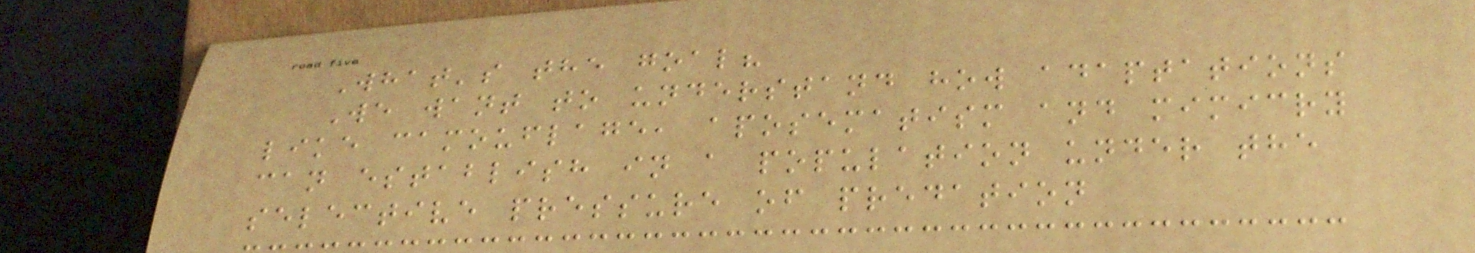What's the goal?
We want to understand how adaptations
like camouflage, aposematism and mimicry
can establish in a population under the
selective pressure of predation
